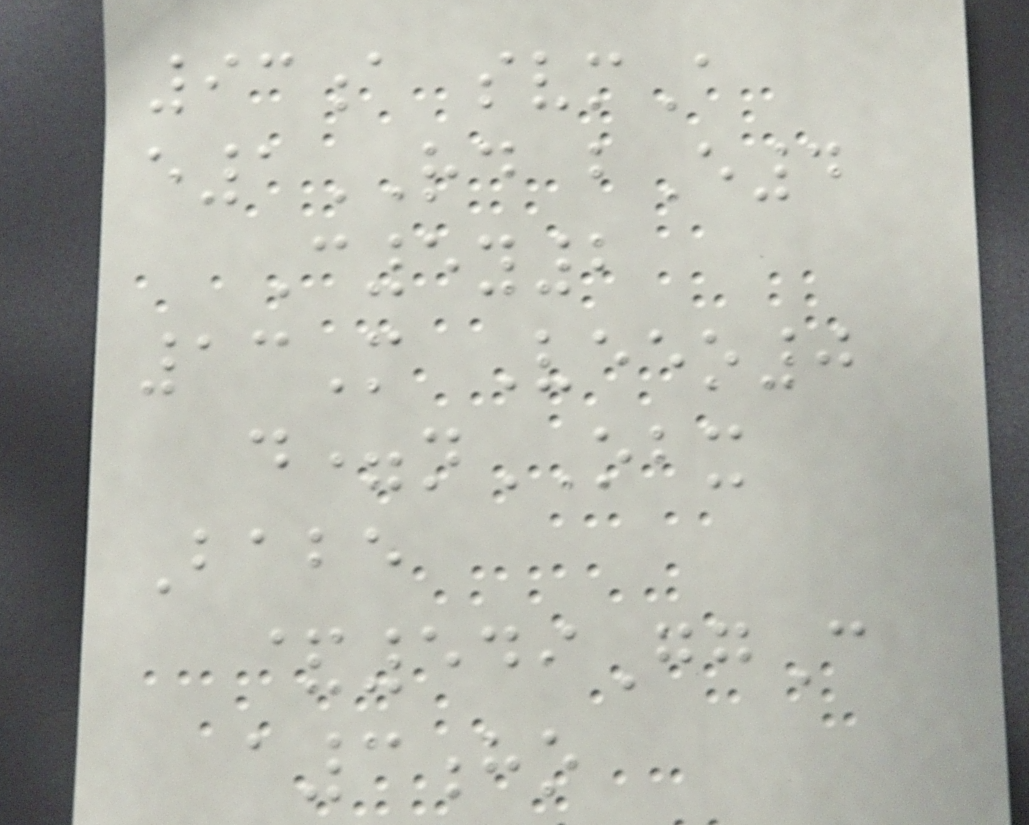93a svmA
e1RD bE4
C5y2
13M Veeo0
d=nOBX
Babe
&549GgC
a3ho
